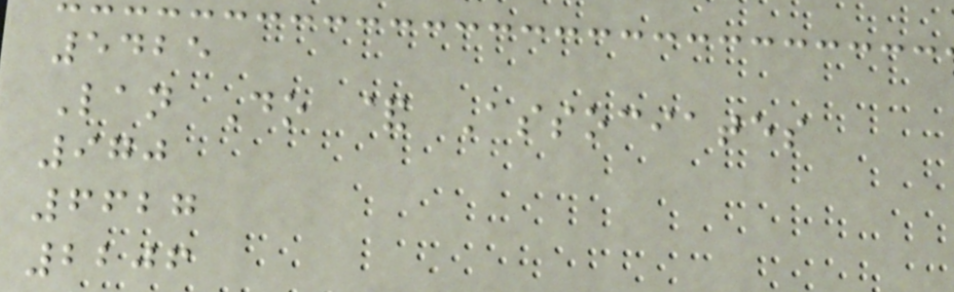5425
Lan Do & Associates
970
6627
2206
